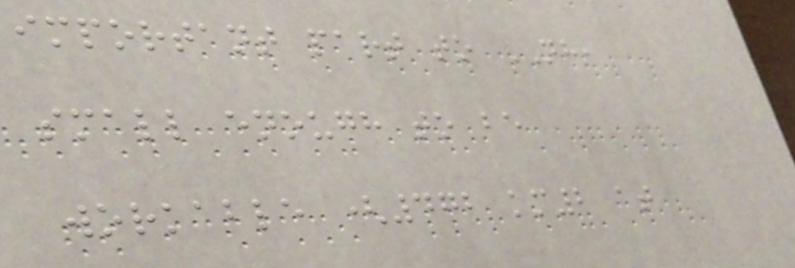important part to NH,
small enough to be
workable (472 km2 at
